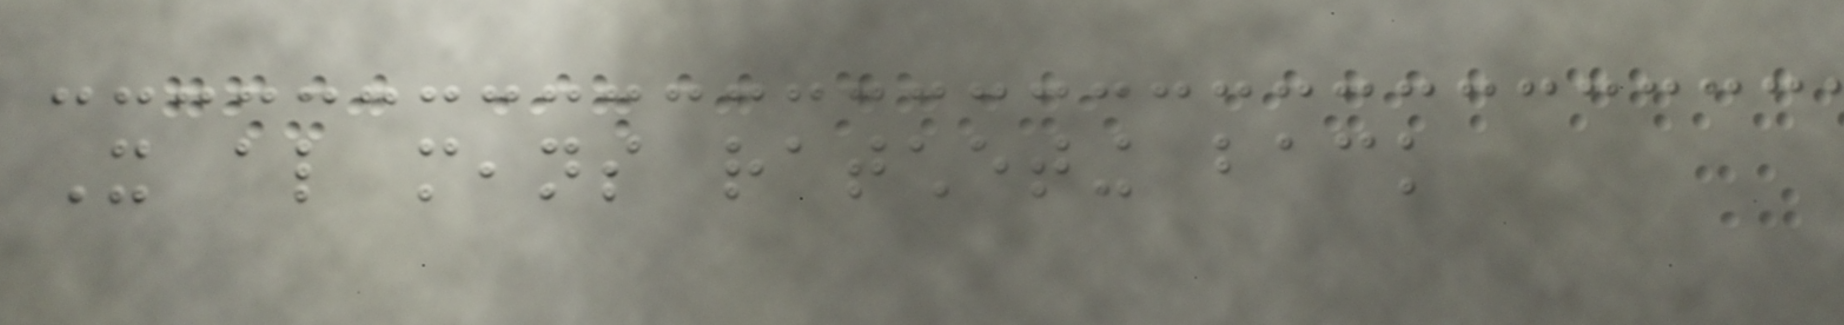It also means ratcheting back
